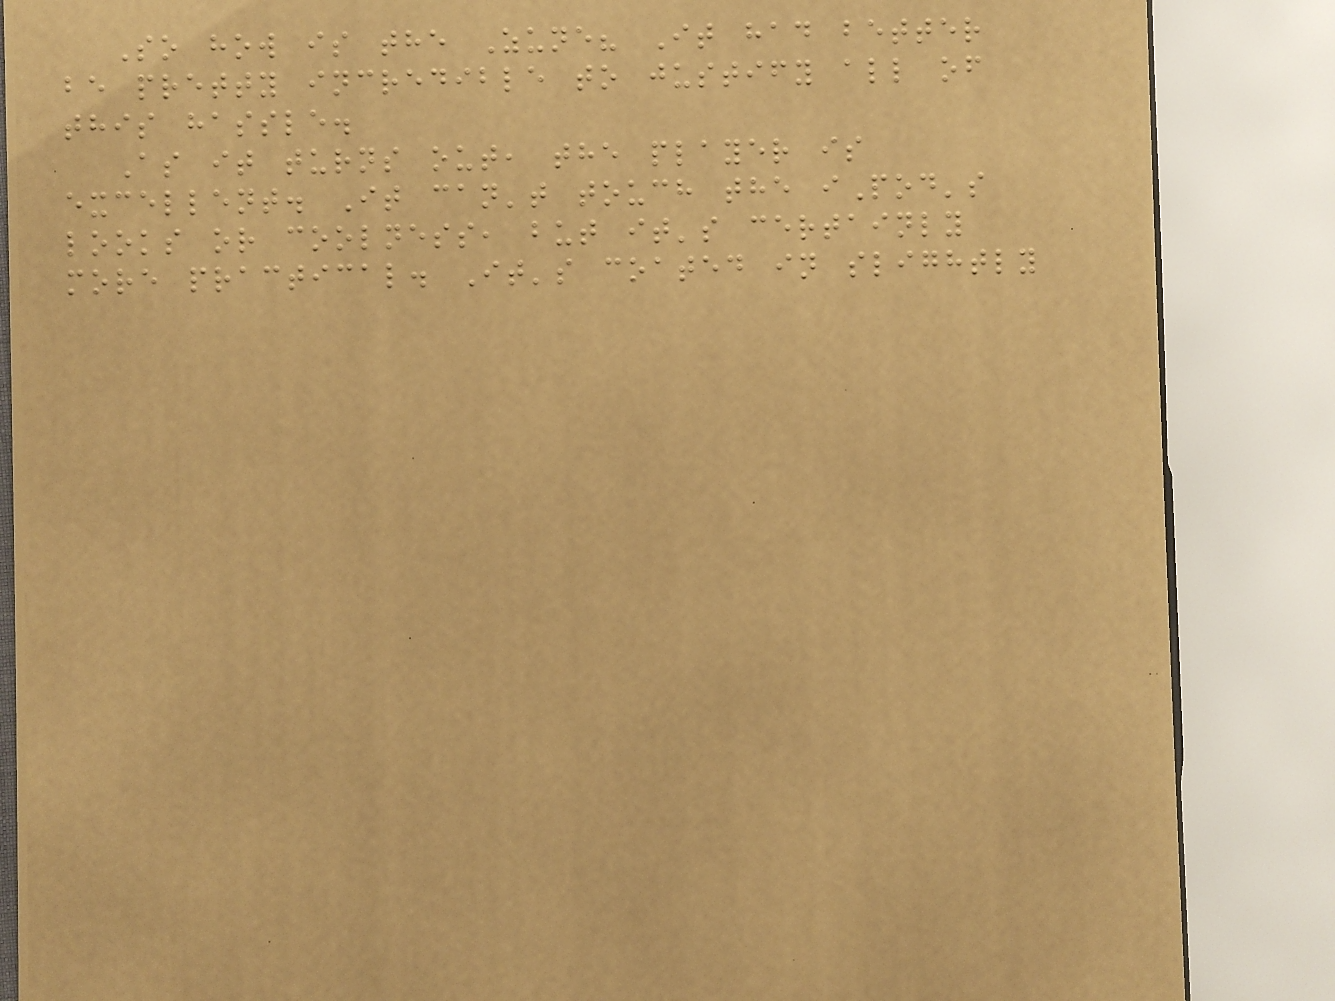So how is the Zune? It had better
be pretty incredible to justify all of
this hassle.
As it turns out, the player is
excellent. It can't touch the iPod's
looks or coolness, but it's certainly
more practical. It's coated in slightly
